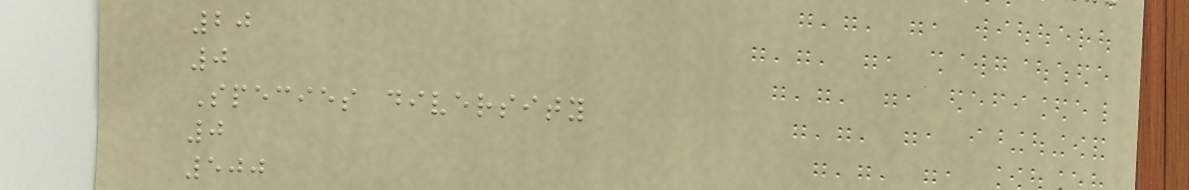20
0
Species diversity
0
500
